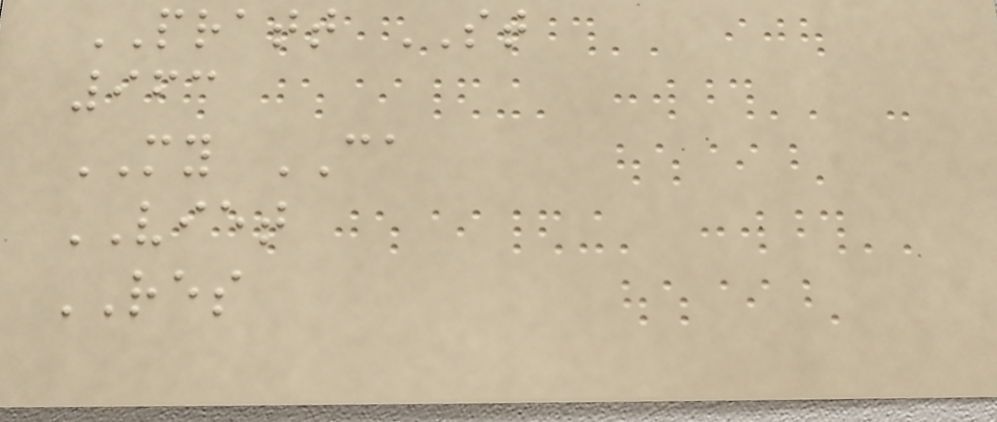PRATT ST
963
MY CA
VIET
RES
